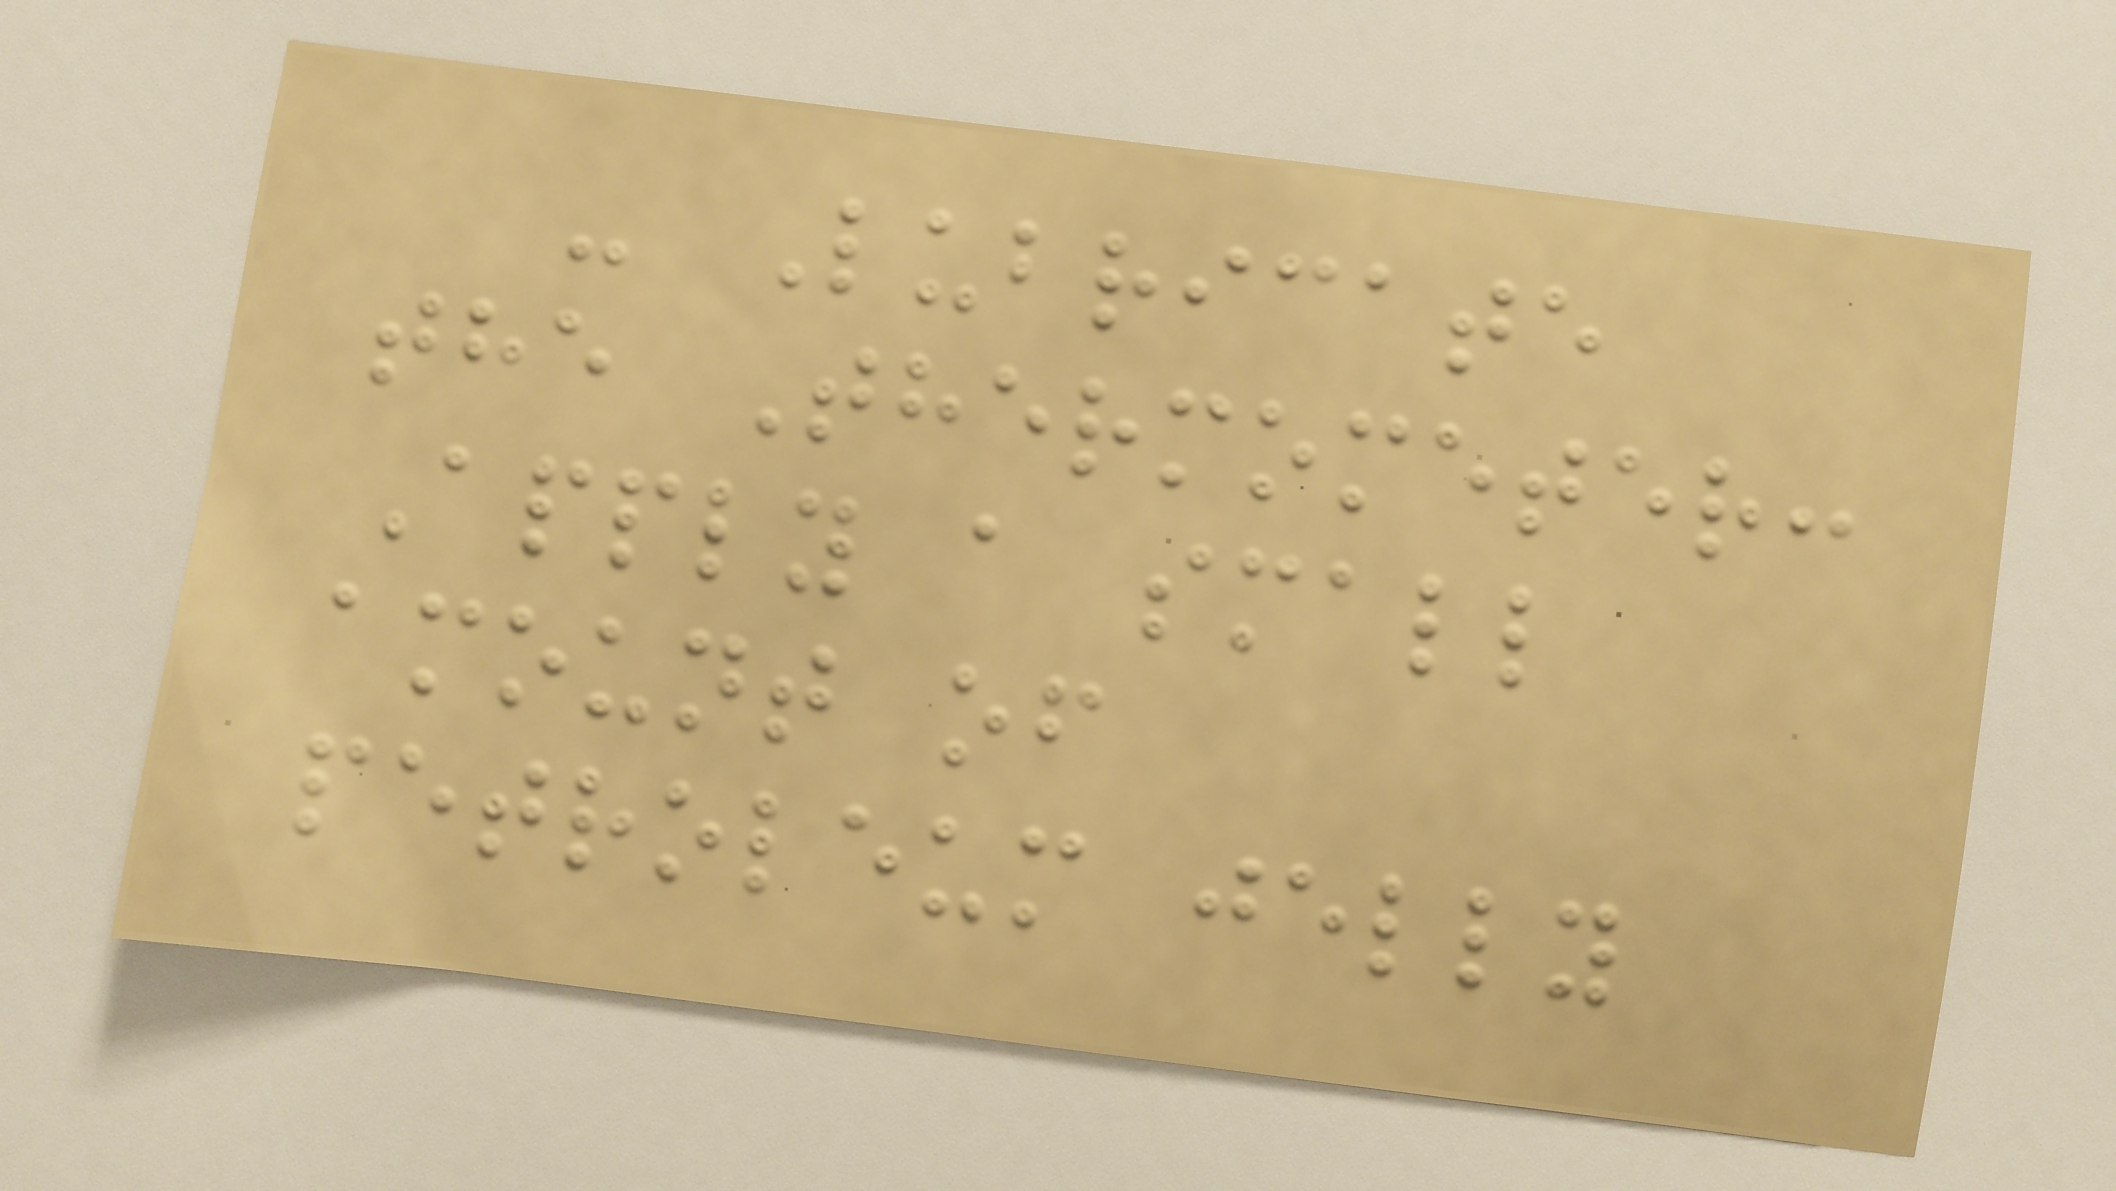- Lubricate
the Thermometer:
Apply a small
amount of
petroleum jelly
